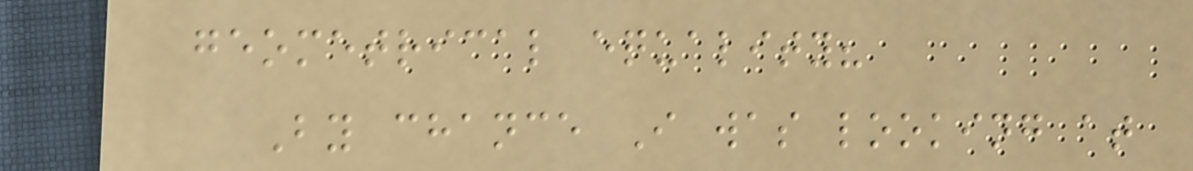geometrical equality?
By chance I was looking at
